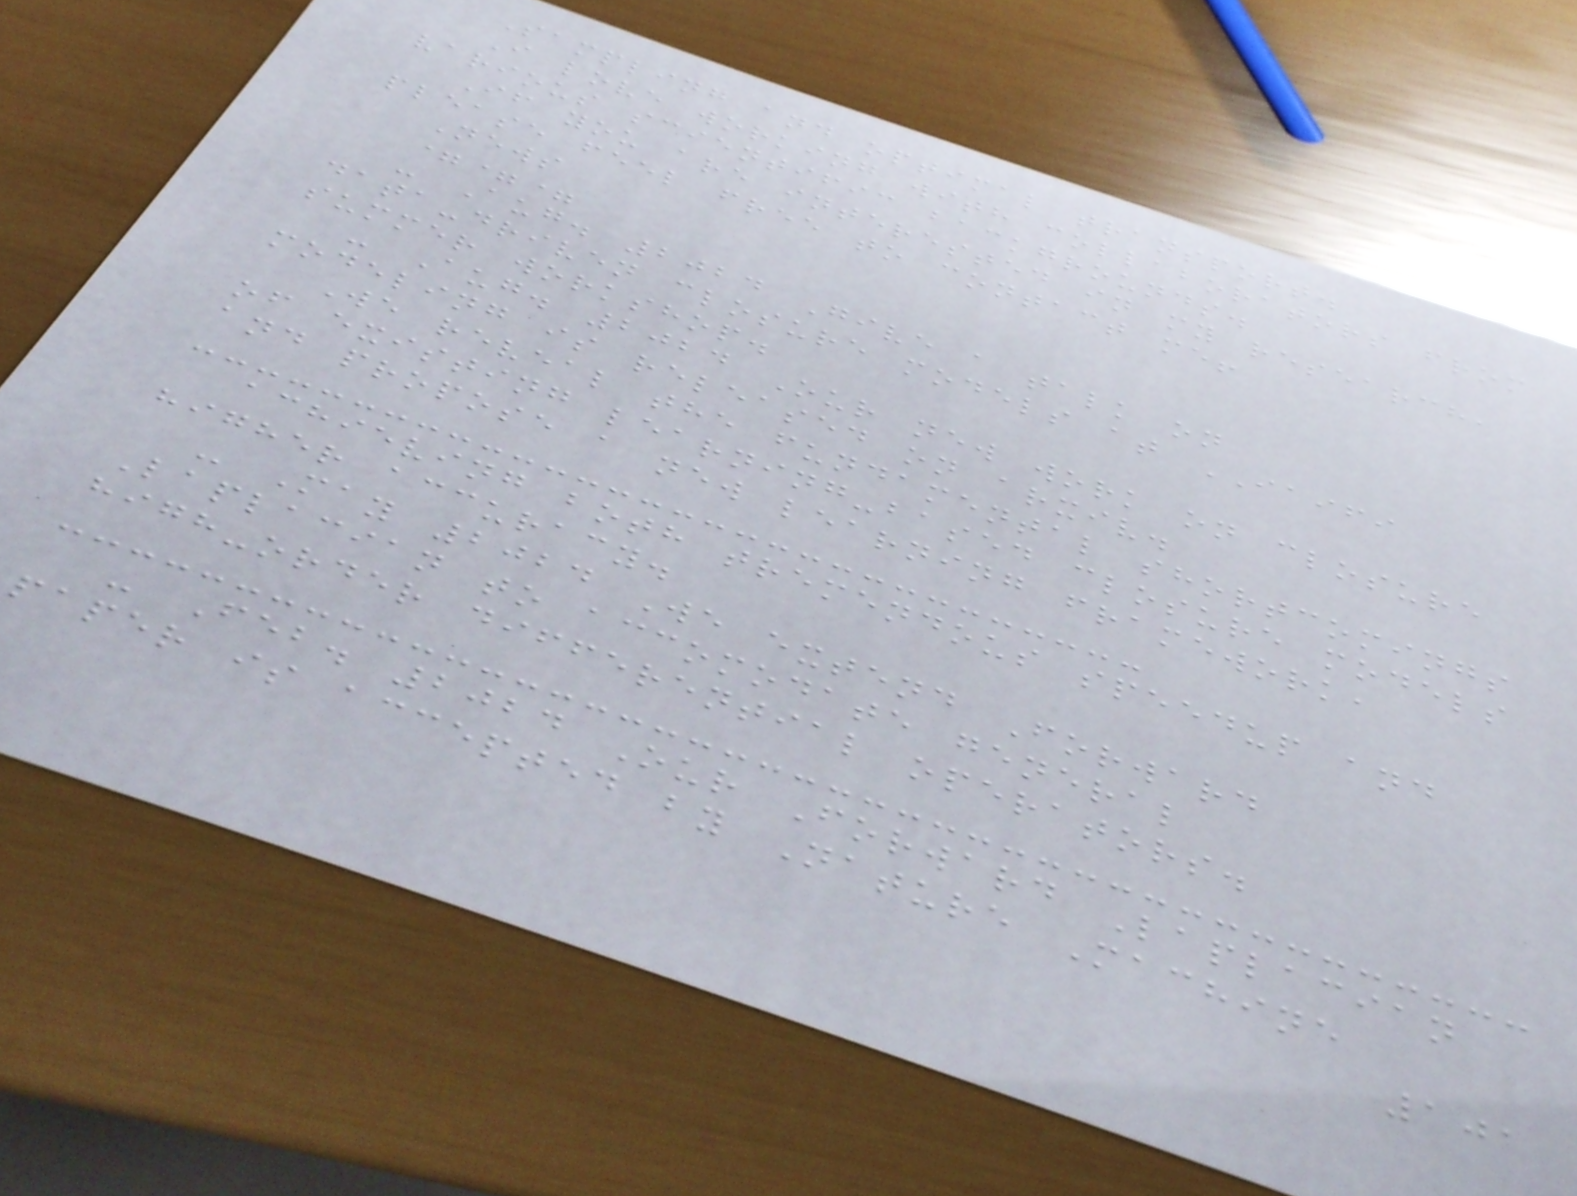Sampling and optimal transport.
I love working with collaborators from
various scientific backgrounds.
If you are interested in my research,
please feel free to contact me!
News
===
- Aug. 2024 Give a talk on
data-driven closure models at IAIFI
summer workshop.
- Aug. 2024 Our new work on closure
modeling is released on arxiv.
We reveal the fundamental shortcomings
of existing learning-based closure models
and propose a new learning framework,
achieving both tremendous speedup and
higher accuracy.
- May 2024 We extend Forward
Laplacian to accomodate general
high-order differential operators.
- Feb. 2024 Our Forward Laplacian
paper is accepted by Nature Machine
101
